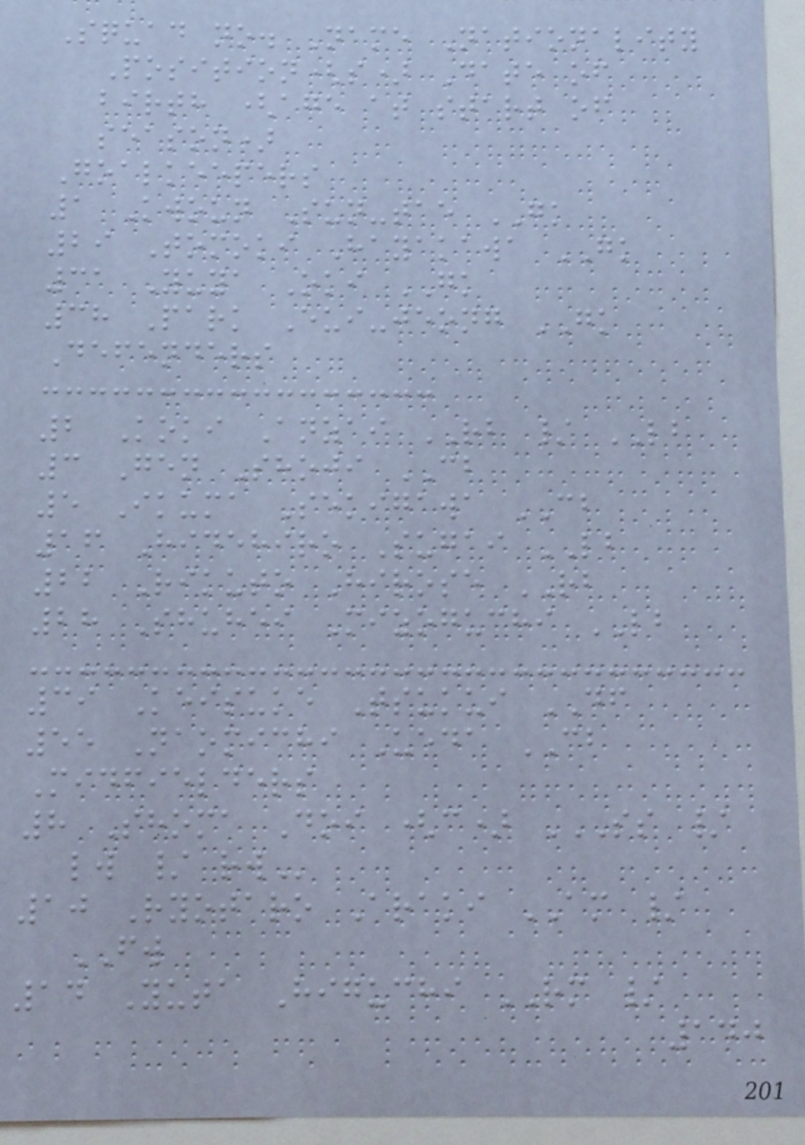Squad no. Name Nationality
Position(s) Date of
birth (age at start of
season)
Goalkeepers
1 Kwoun Sun-tae GK
29 Tomoki Hayakawa GK
31 Yuya Oki GK
38 Park Eui-jeong GK
Defenders
2 Koki Anzai RB / LB
3 Gen Shoji CB
5 Ikuma Sekigawa CB
16 Hidehiro Sugai LB
22 Rikuto Hirose RB
28 Shuhei Mizoguchi LB
39 Keisuke Tsukui DF
55 Naomichi Ueda CB
Midfielders
8 Shoma Doi (c) SS /
LW / RW
10 Ryotaro Araki AM /
FW
14 Yuta Higuchi RM /
140
